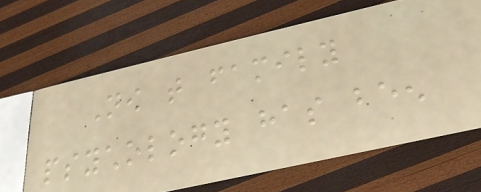Now that family
psychology has been
